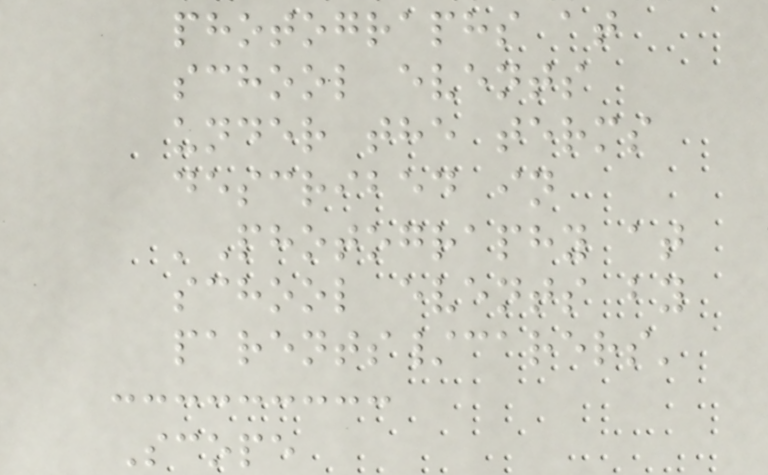photographs at
school events
under the terms
described in
'Photography at
school events by
parents/carers'
Scope
